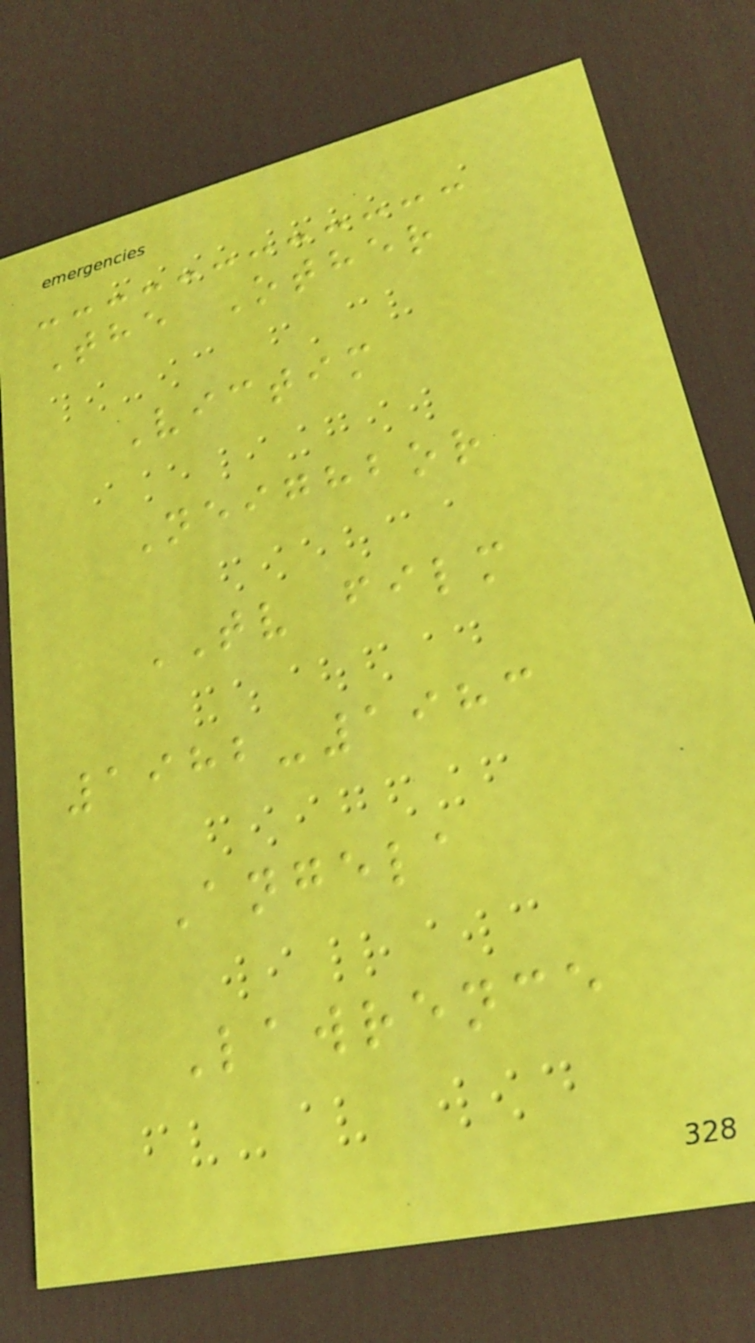The Other
Victim
Neighbor
TV film
1982-1983
Angela
Lawrence
